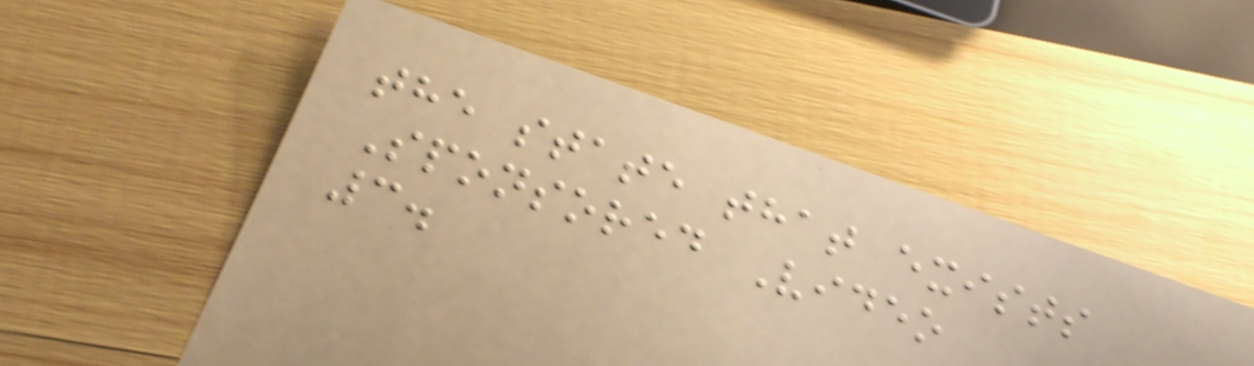the state that exists
Sponsored Video
3.
